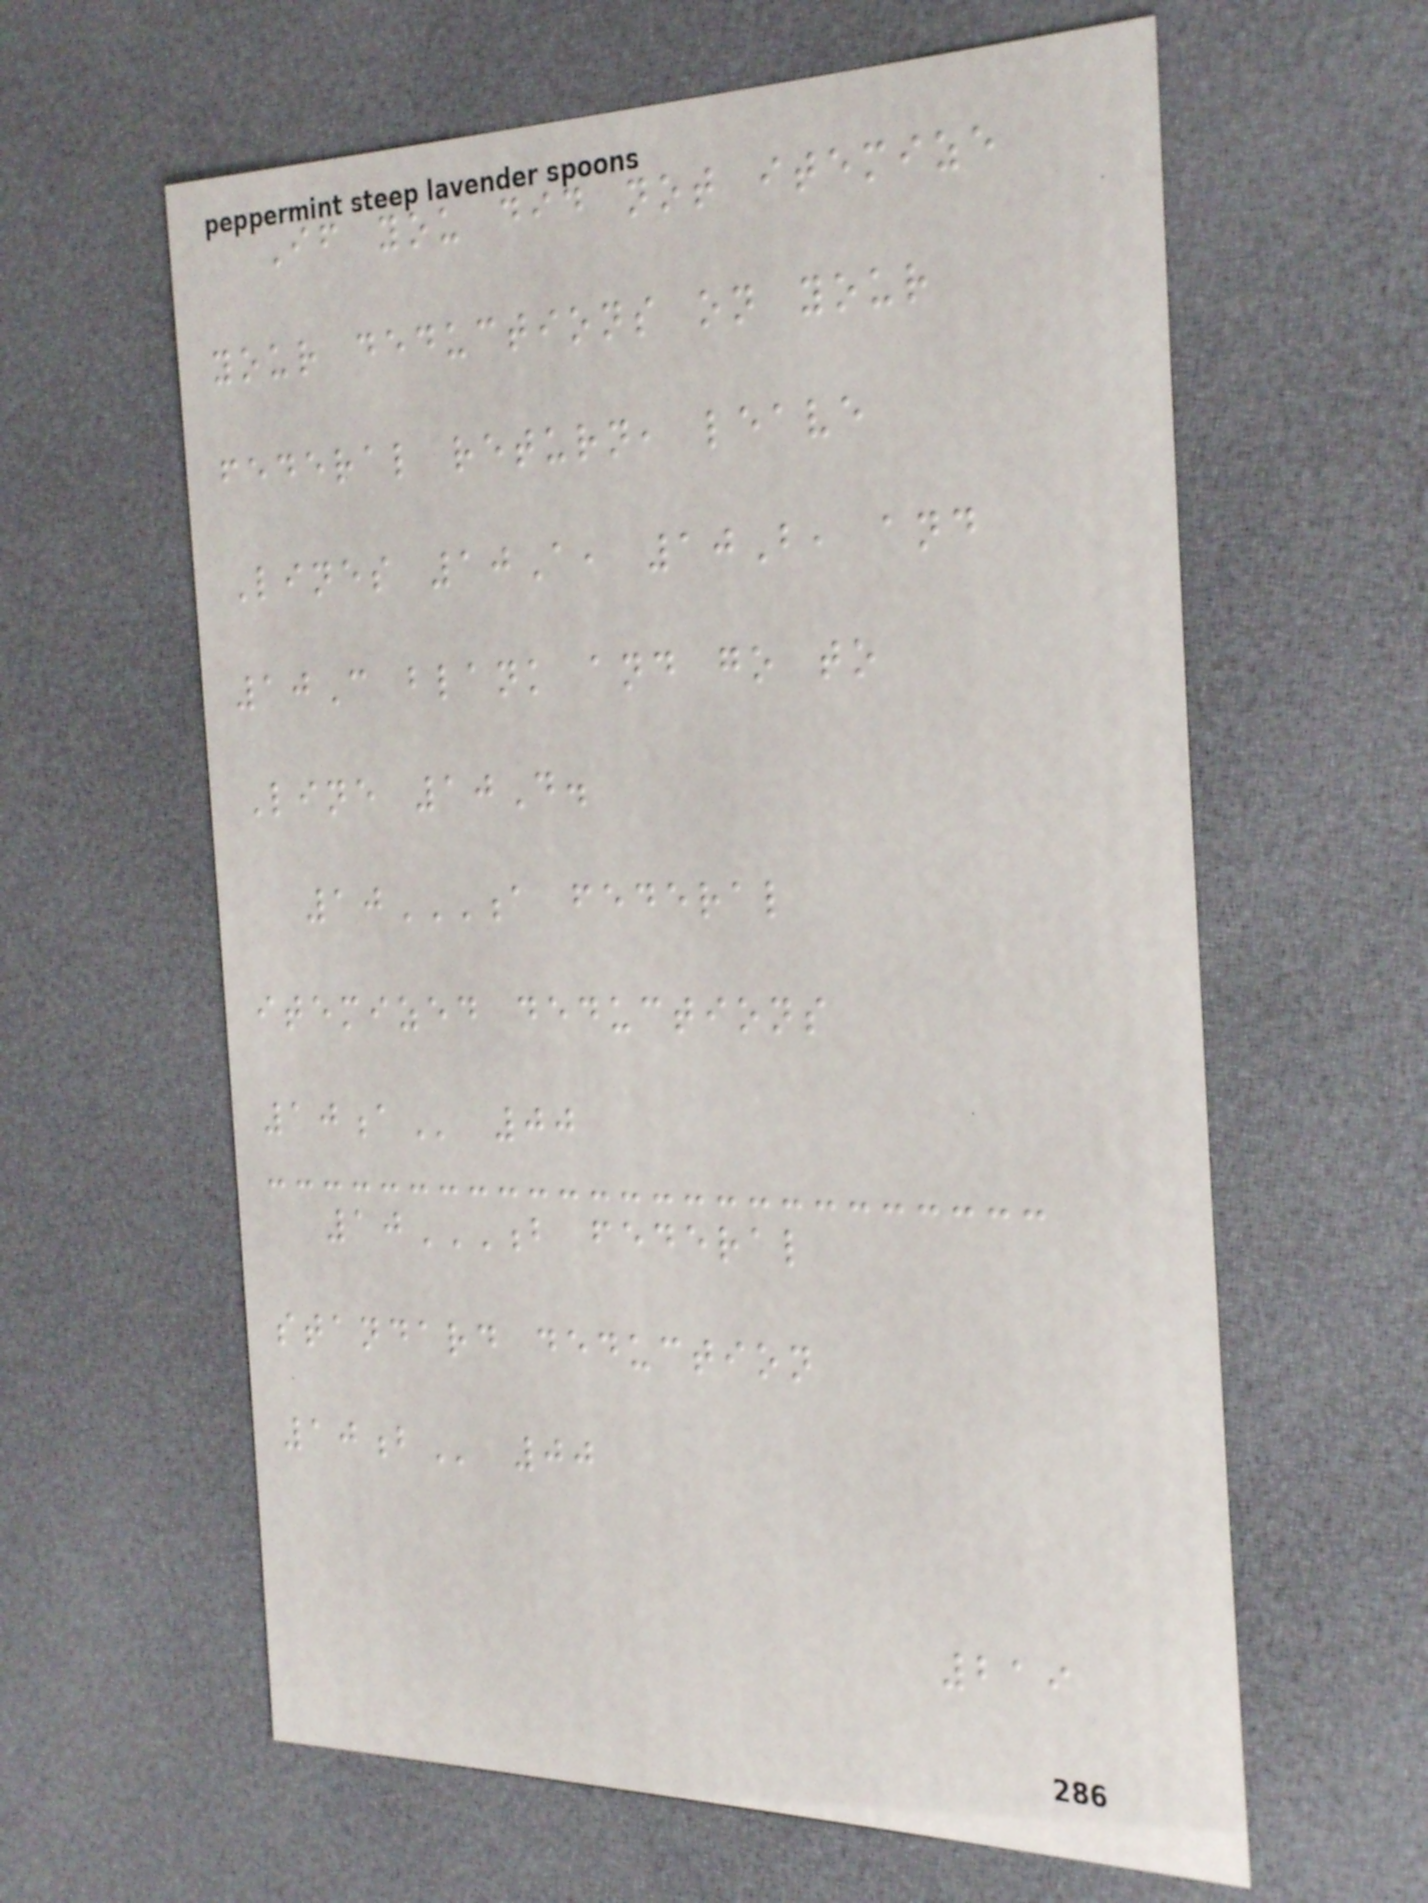If you did not itemize
your deductions on your
federal return, leave
Lines 10A, 10B, and
10C blank and go to
Line 10D.
10A FEDERAL
ITEMIZED DEDUCTIONS
10A 00
10B FEDERAL
STANDARD DEDUCTION
10B 00
219
